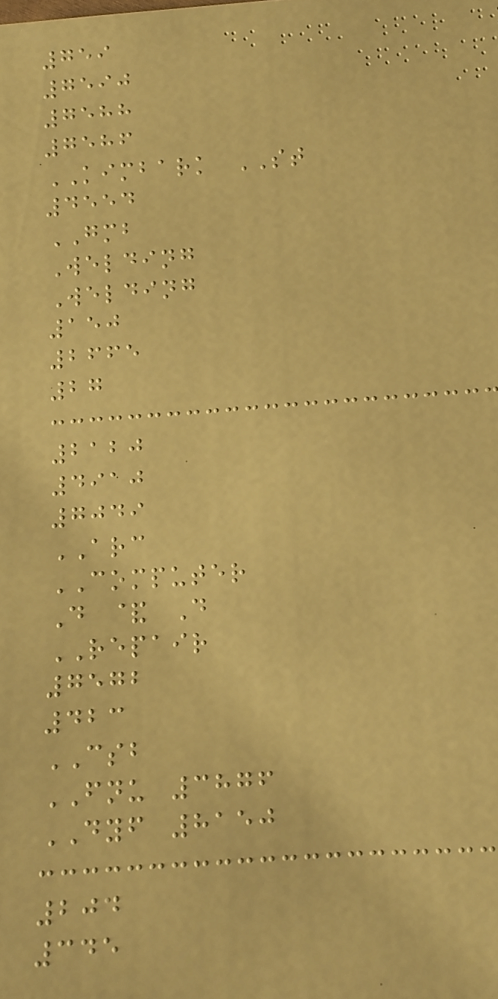759
7590
7588
7586
KIMBARK ST
4554
GMB
Welding
Welding
150
2665
27
2120
4910
7049
ARC
COMPUTER
D & D
REPAIR
7572
423
CSB
FNU 3876
DYF 8150
204
345
